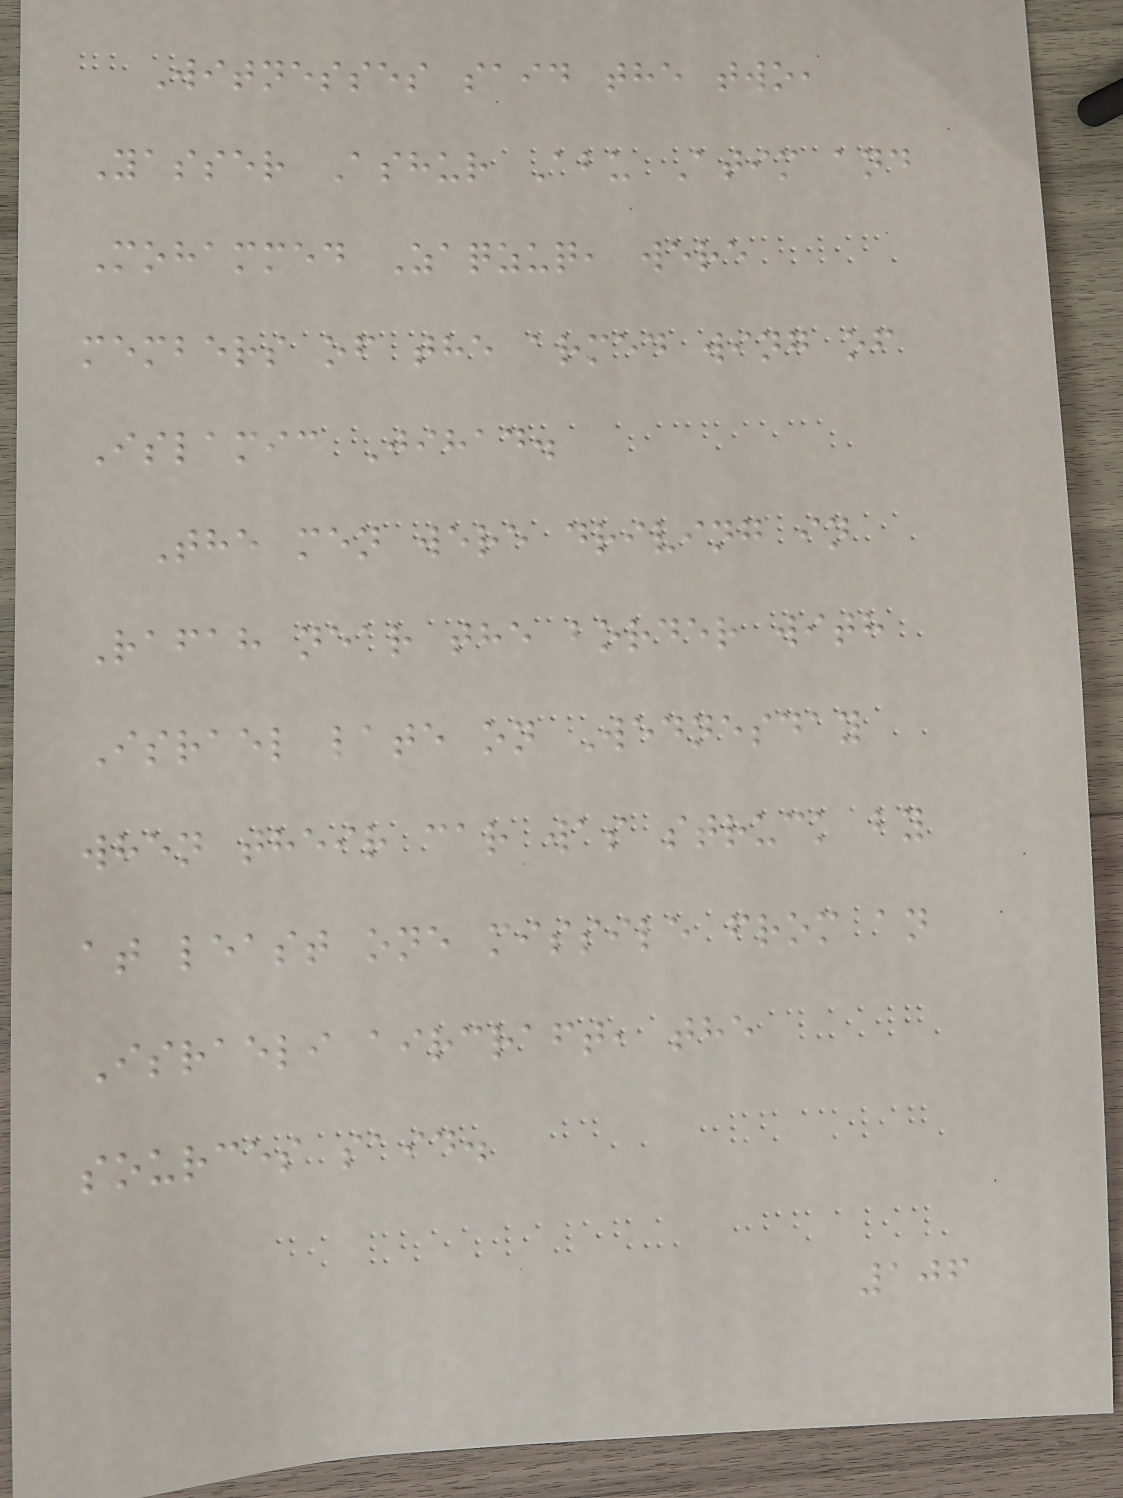Witnesses said the two,
Yasser Ashur Abu Atim and
Mohammed Zaqzuq, were
members of the armed wing of
Islamic Jihad.
The men were driving in
Rafah near the border with
Israel late on Wednesday
when their car was struck by
at least one missile from an
Israeli aircraft, the
sources said.
106
